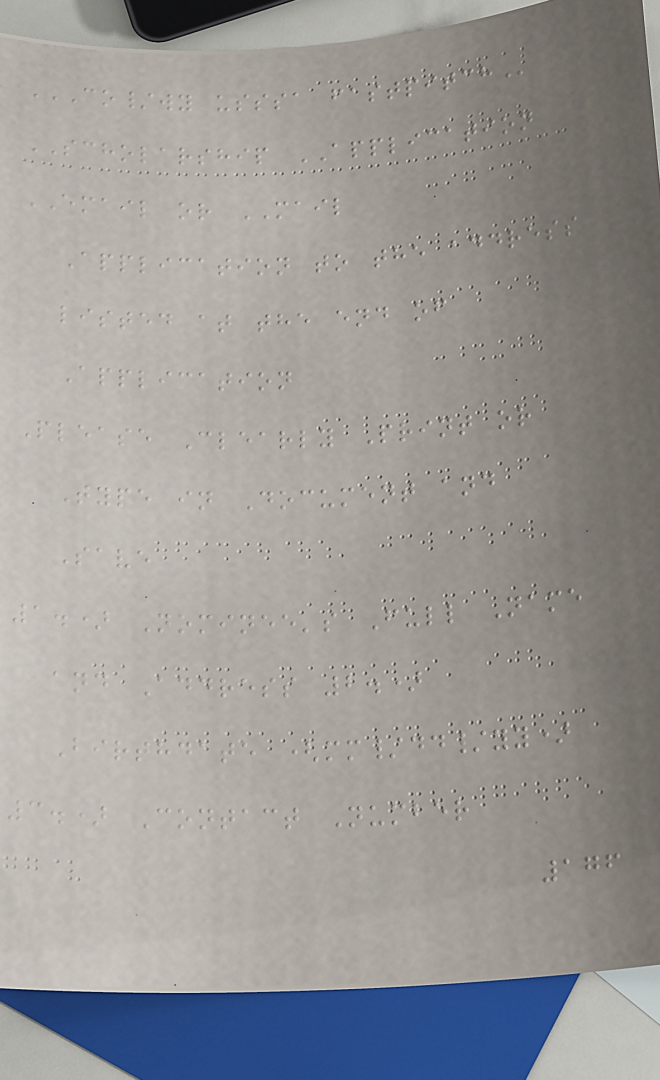CO/WY USSSA FASTPITCH
SCHOLARSHIP APPLICATION
EMAIL or MAIL
Application to the address
listed at the end of
Application
Please Clearly Print or
Type in Document and
Save
1.) Nominee's Full Name
and Address 2.)
Birthdate (mm/dd/yy)
3.) Contact Number
176
